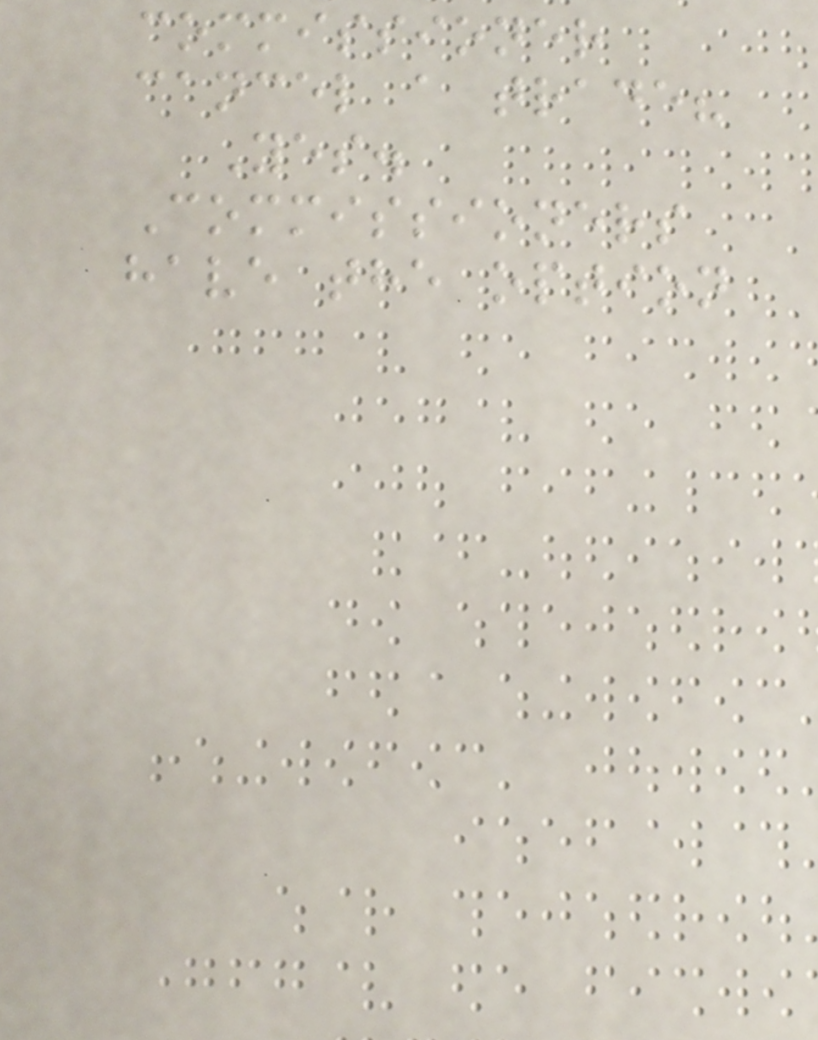commissioner
cancel a trade?
Yes.
Commissioners
have the option
